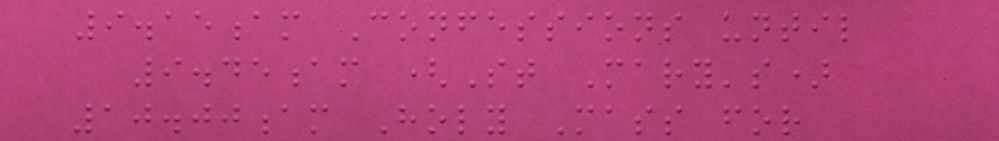9.15am Confessions until
9.45am (St Mary's)
10.00am Holy Mass for
